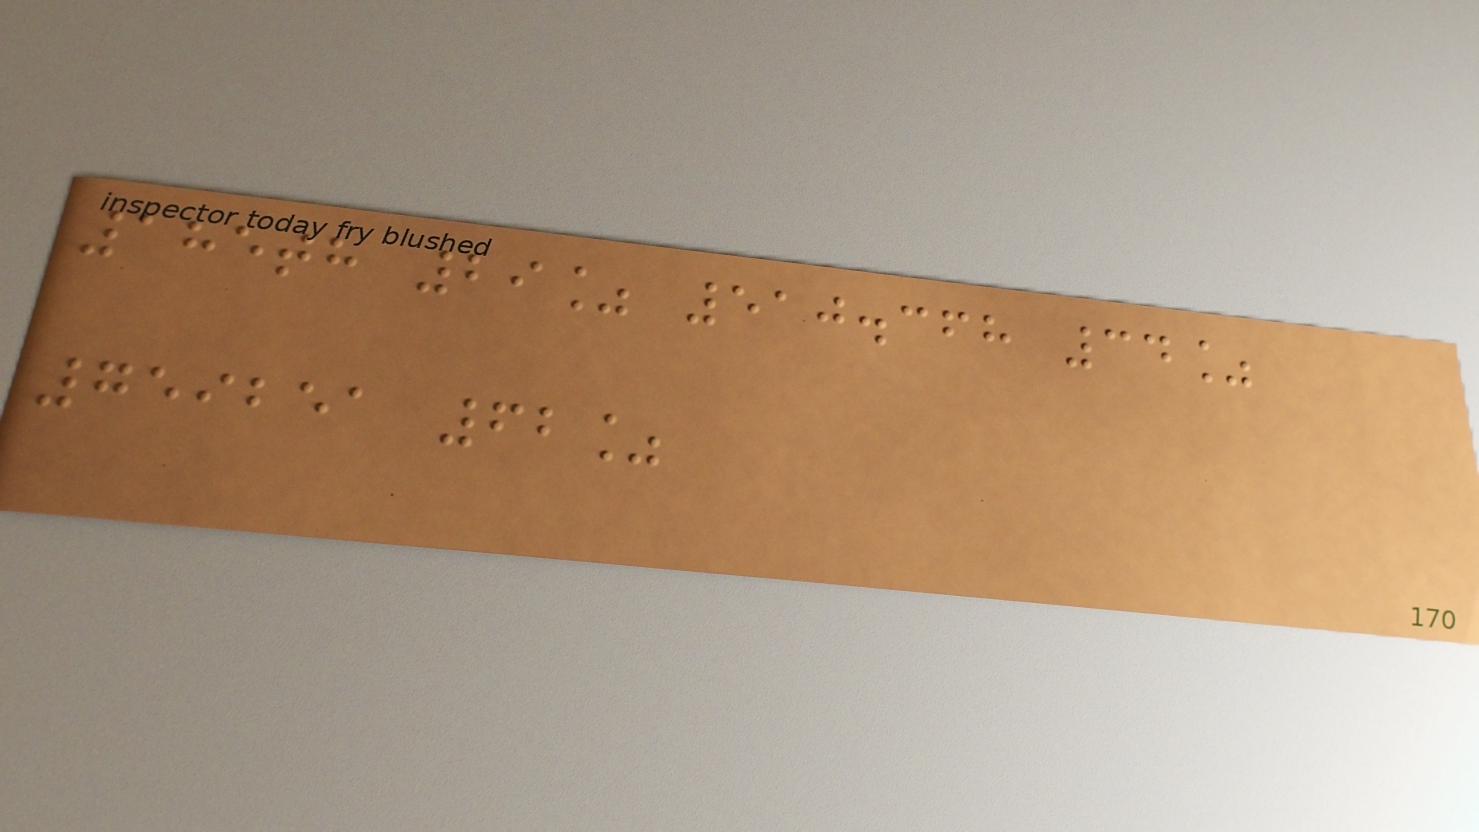185th 29% 510.368 34%
759251 62%
